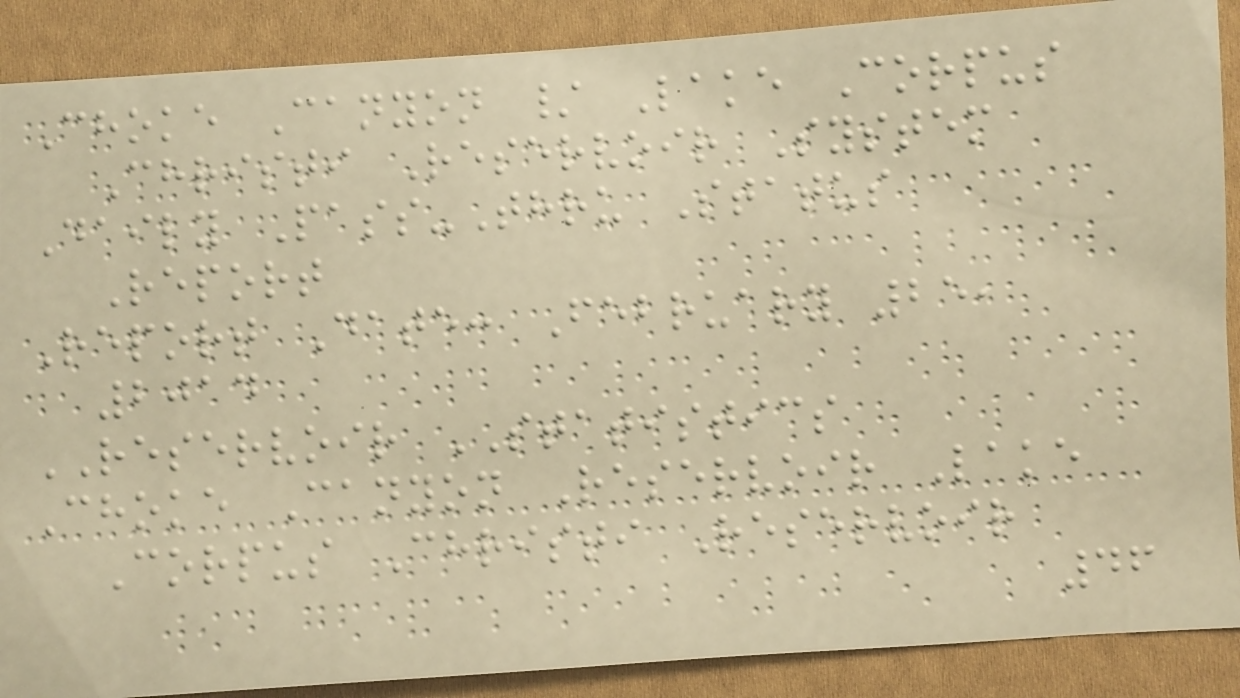Choke Canyon / Lake Corpus
Christi Reservoir System
Daily Pass-Thru Status
Report
Report Date: February 25,
2014
RESERVOIR STATISTICS
Choke Canyon Reservoir Lake
Corpus Christi Reservoir
46
